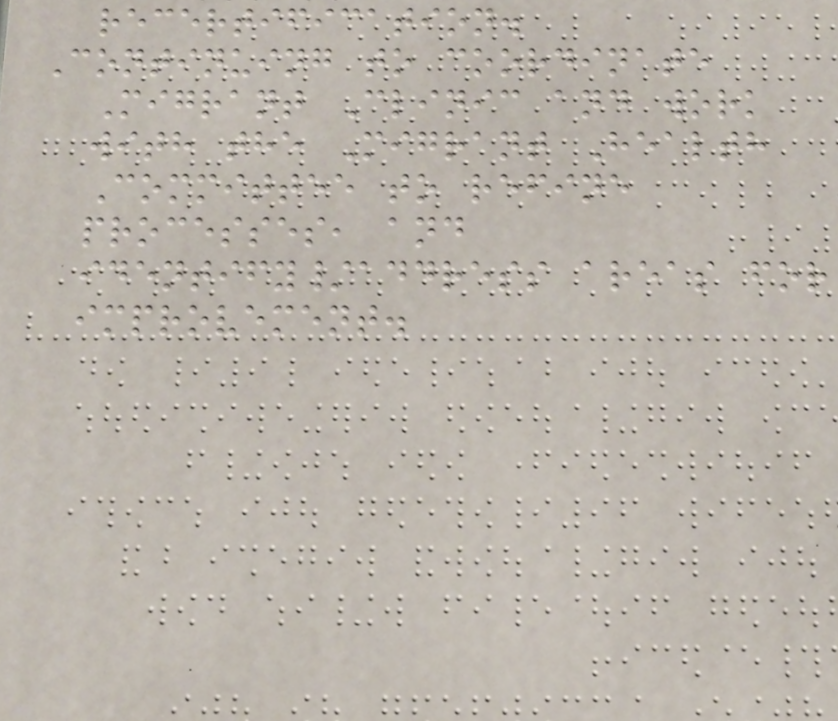recertification.
Continuing to coordinate
Migrant Clinic and work
with the Migrant Health
Committee to refine
processes, and
identify/address areas for
improvement.
